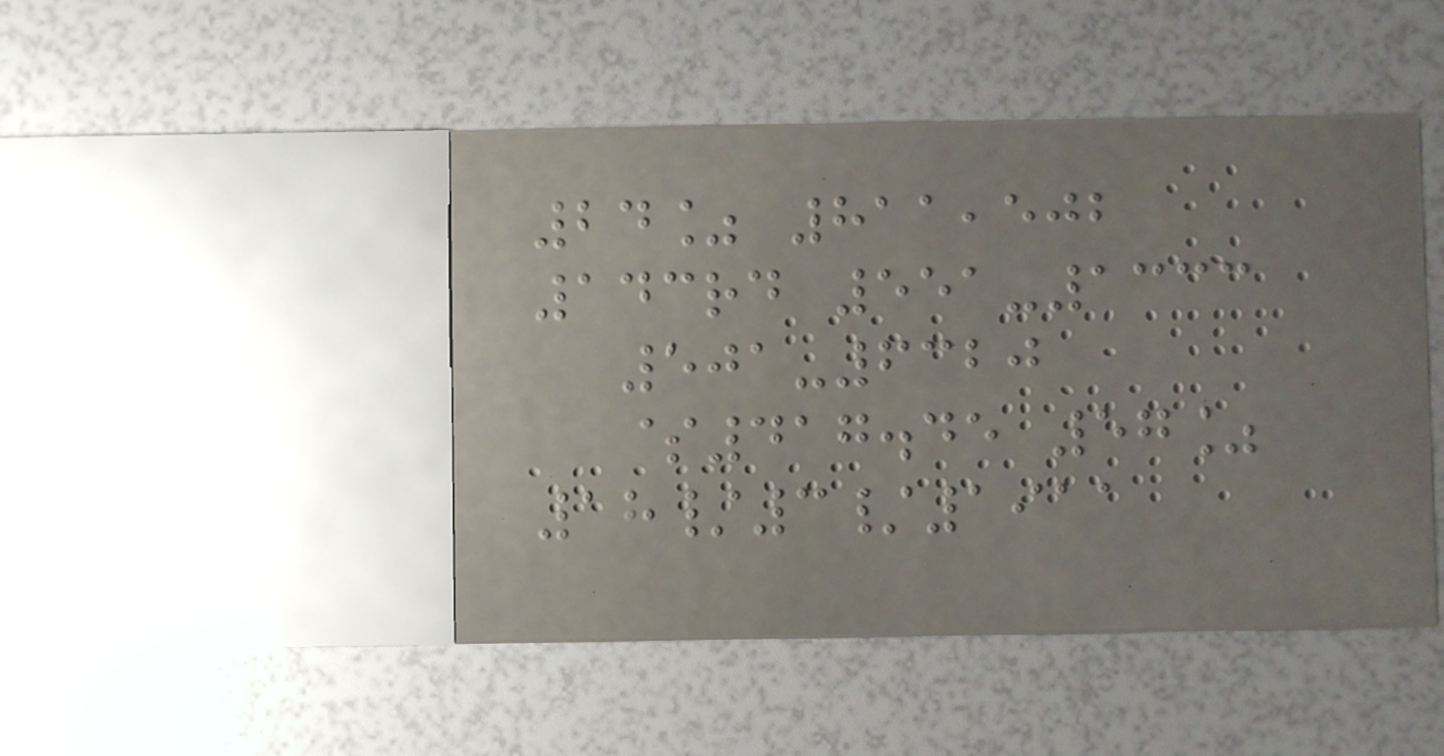24% 811,502
143rd 551-1333
501-6320
$417.45 57%
18/3/1911
